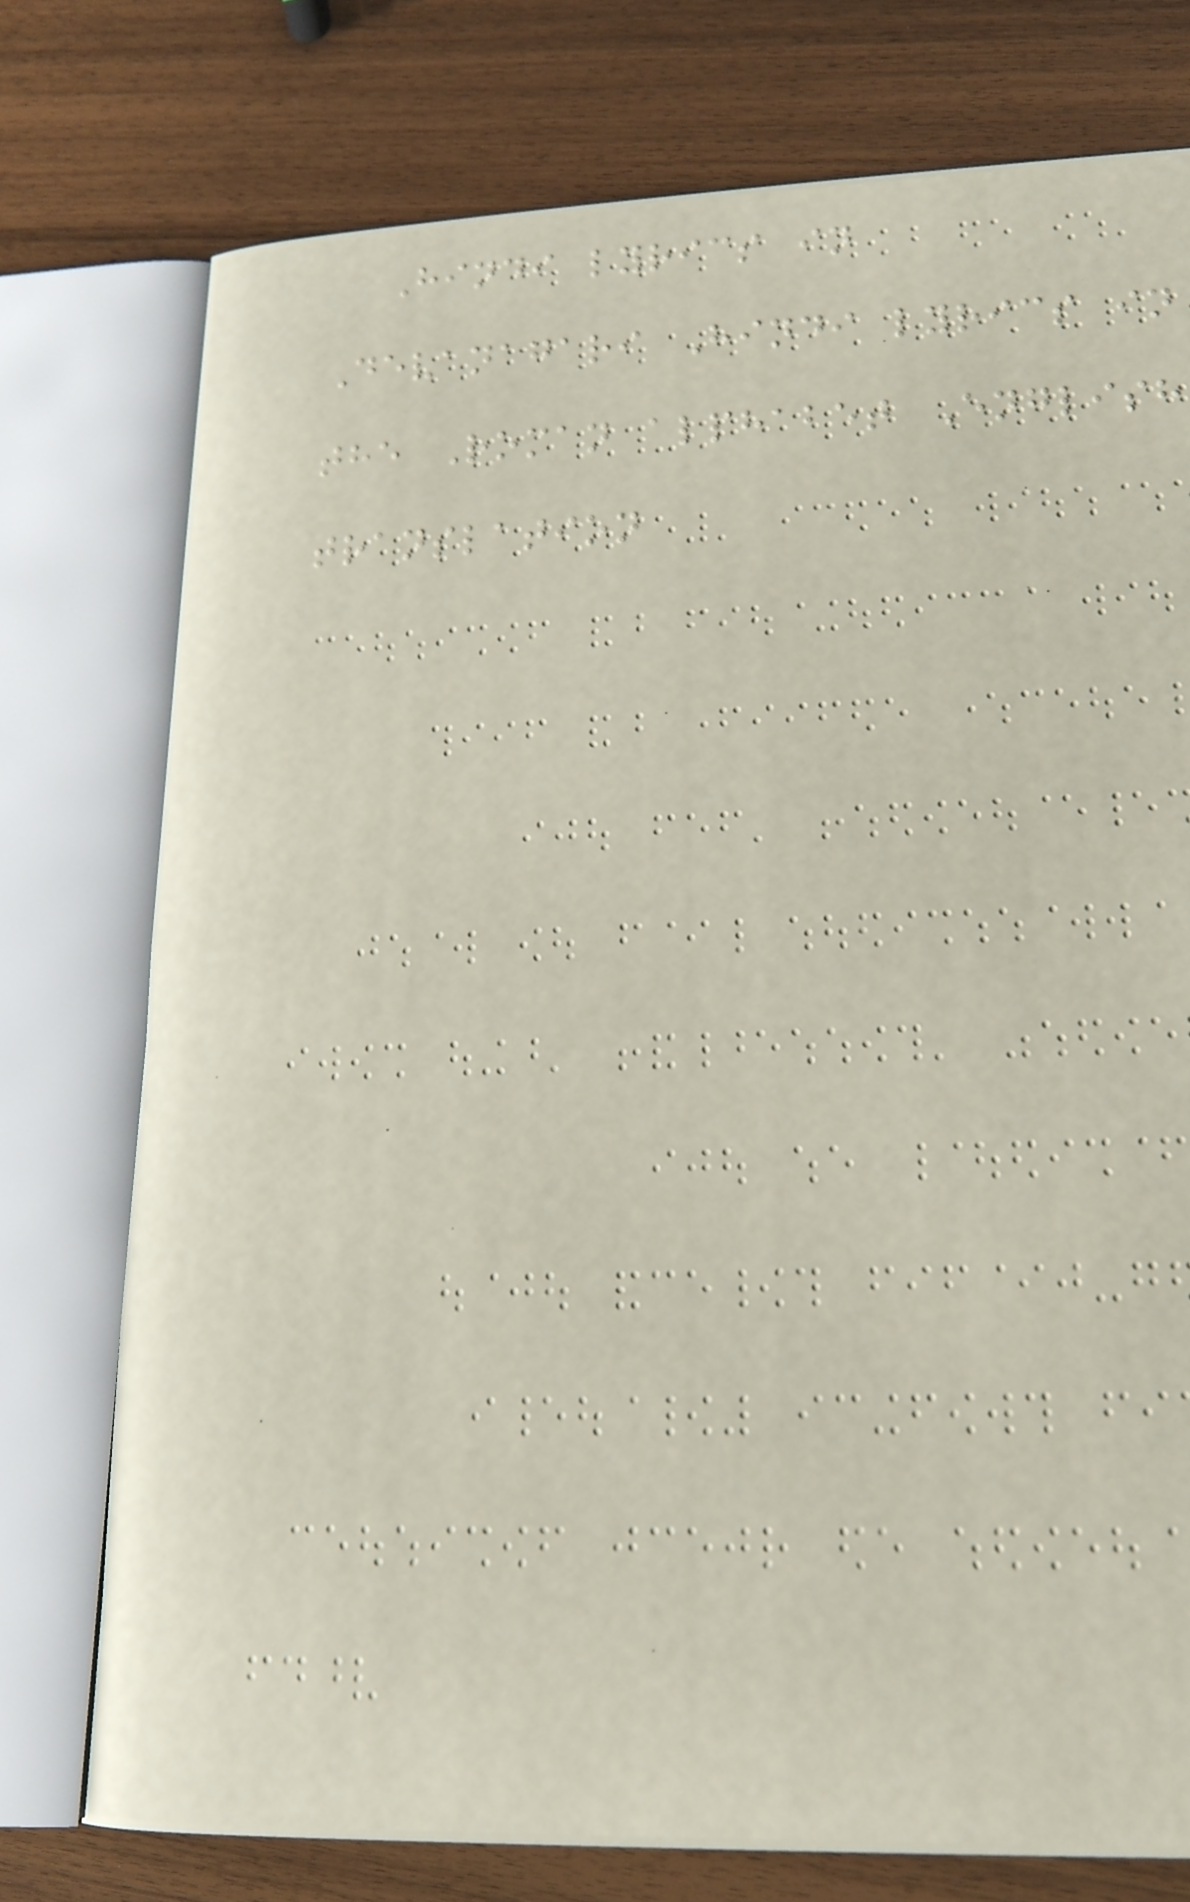Hindi lyrics in
Devanagari Hindi lyrics in
the Roman alphabet English
translation
